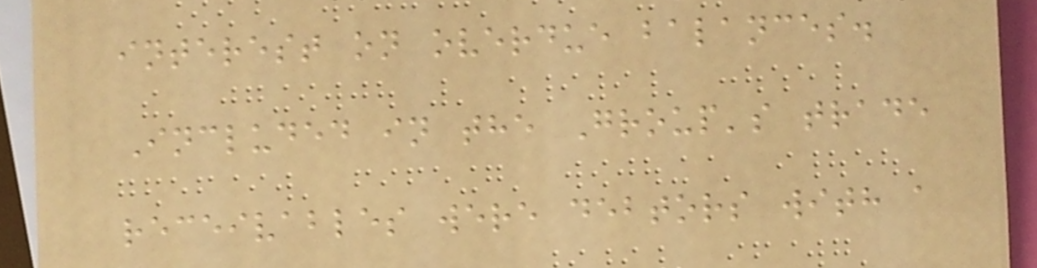interest on overdue balances.
Included in the Group's trade
receivables were debtors with a
